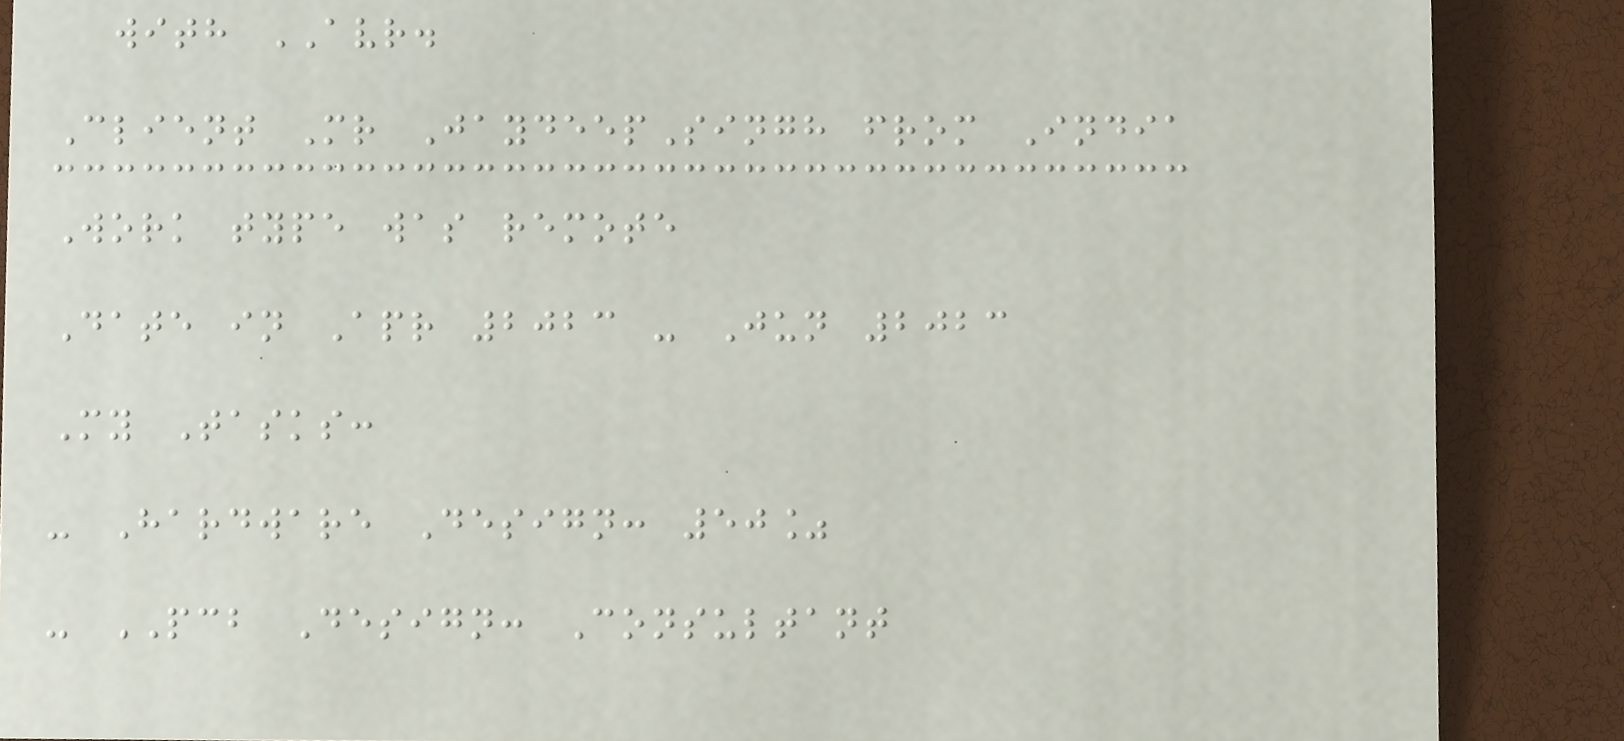with AVR.
Client Mr JaydeepSingh from India
Work type was remote
Date in Apr 2023 - Jun 2023
My Tasks:
- Hardware Design: 50%
- PCB Design: Consultant
